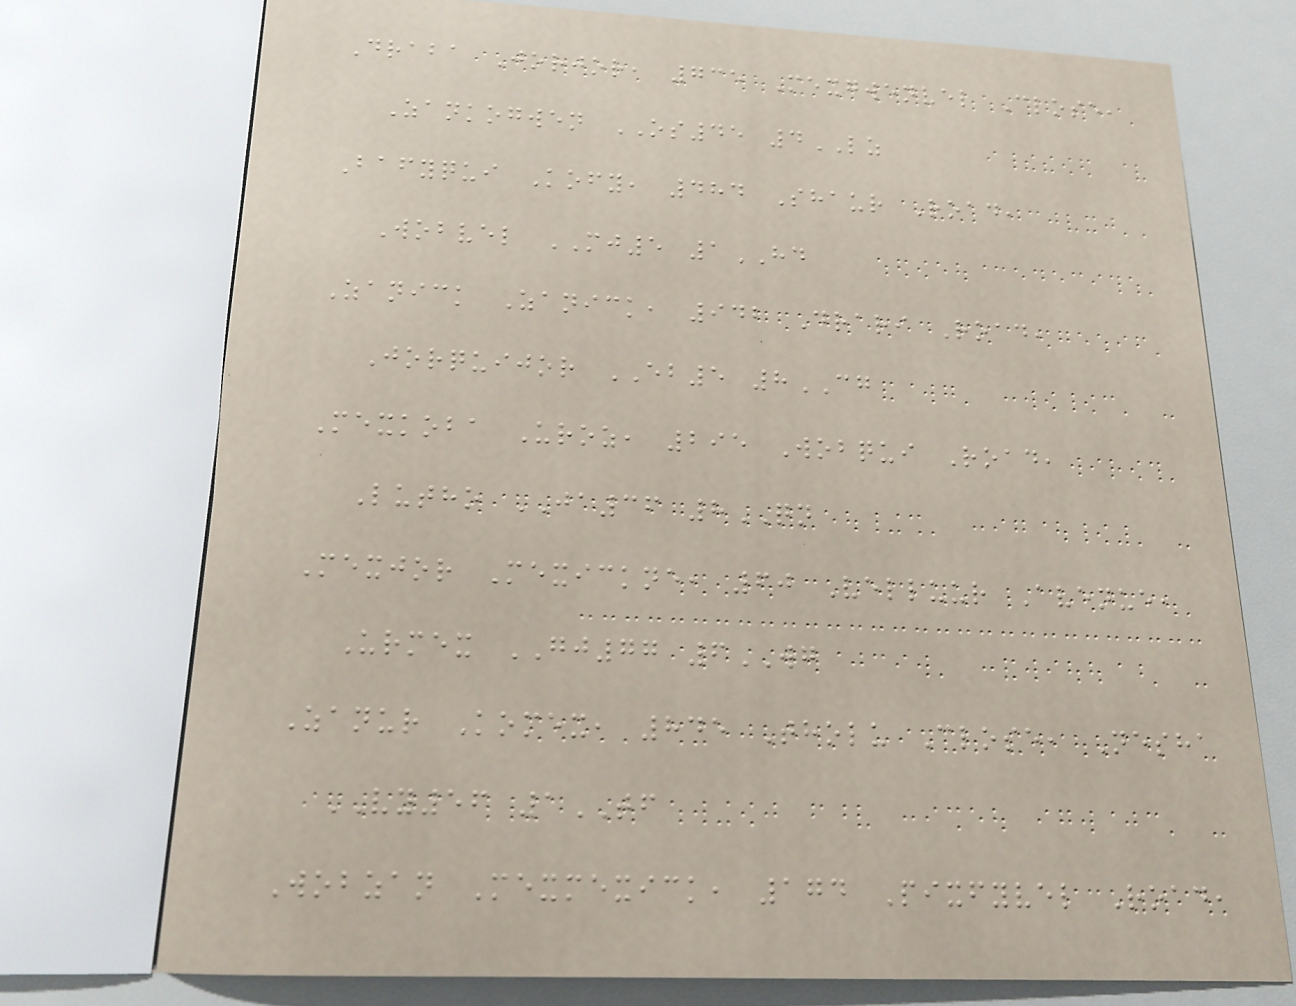Draba Jorjor, 735 Mexgwenvel Close,
Zankogwen OS45 4LZ
Bafyqui Kofy, 484 Shaur Road,
Wobvel MJ5 1HD
Zanick Zanick, 942 Drari Road,
Jorquijor EB5 8CG
Mexkoba Uroz, 295 Wobqui Road,
Lutho JA36 8QN
Mexjor Mexickne, 60 Velluur Avenue,
Urmex GJ77 6WG
Zanur Komex, 845 Tholu Close, Nesha
VY56 1TF
Wobzan Mexmexick, 174 Pixfyvel Road,
